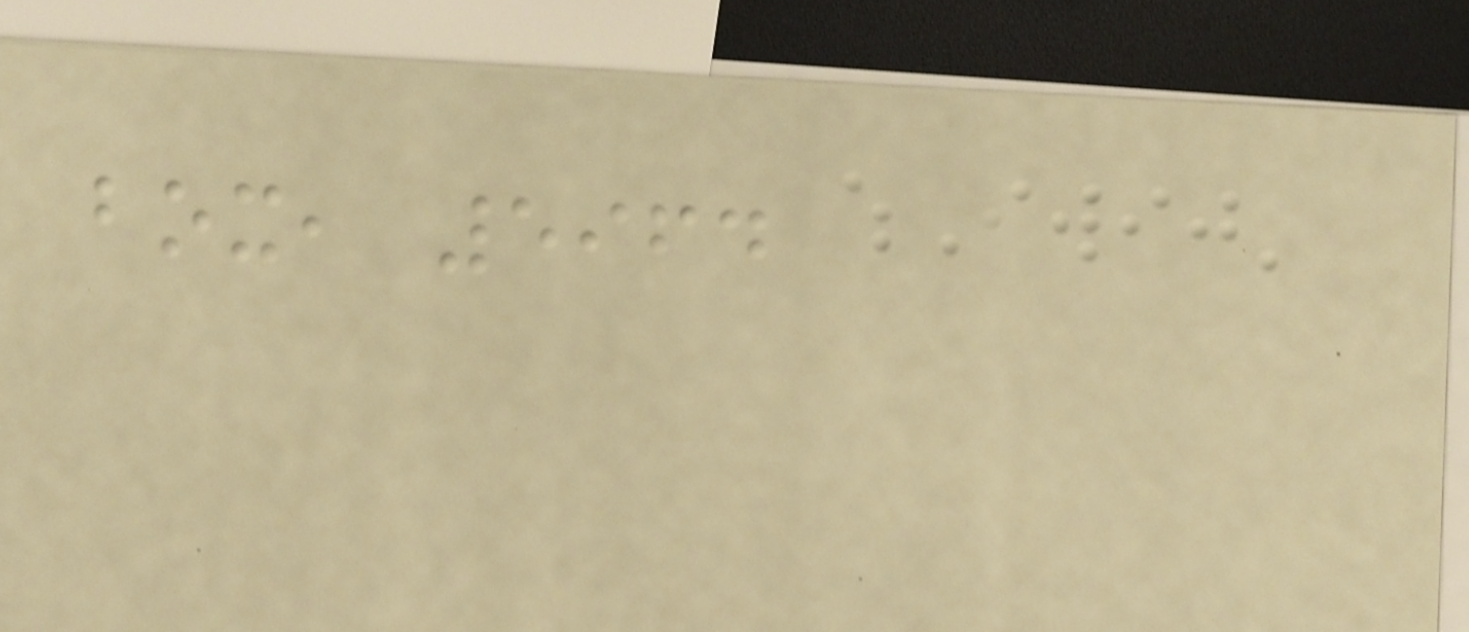box, 5964
